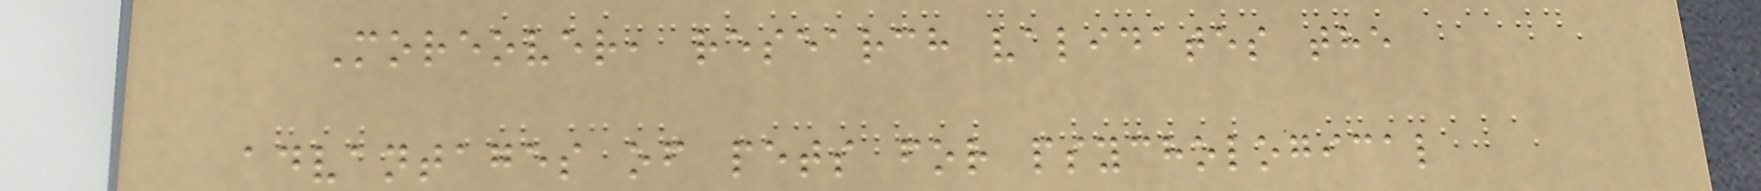Moreover, research validates the
advantages of pets for psychological
